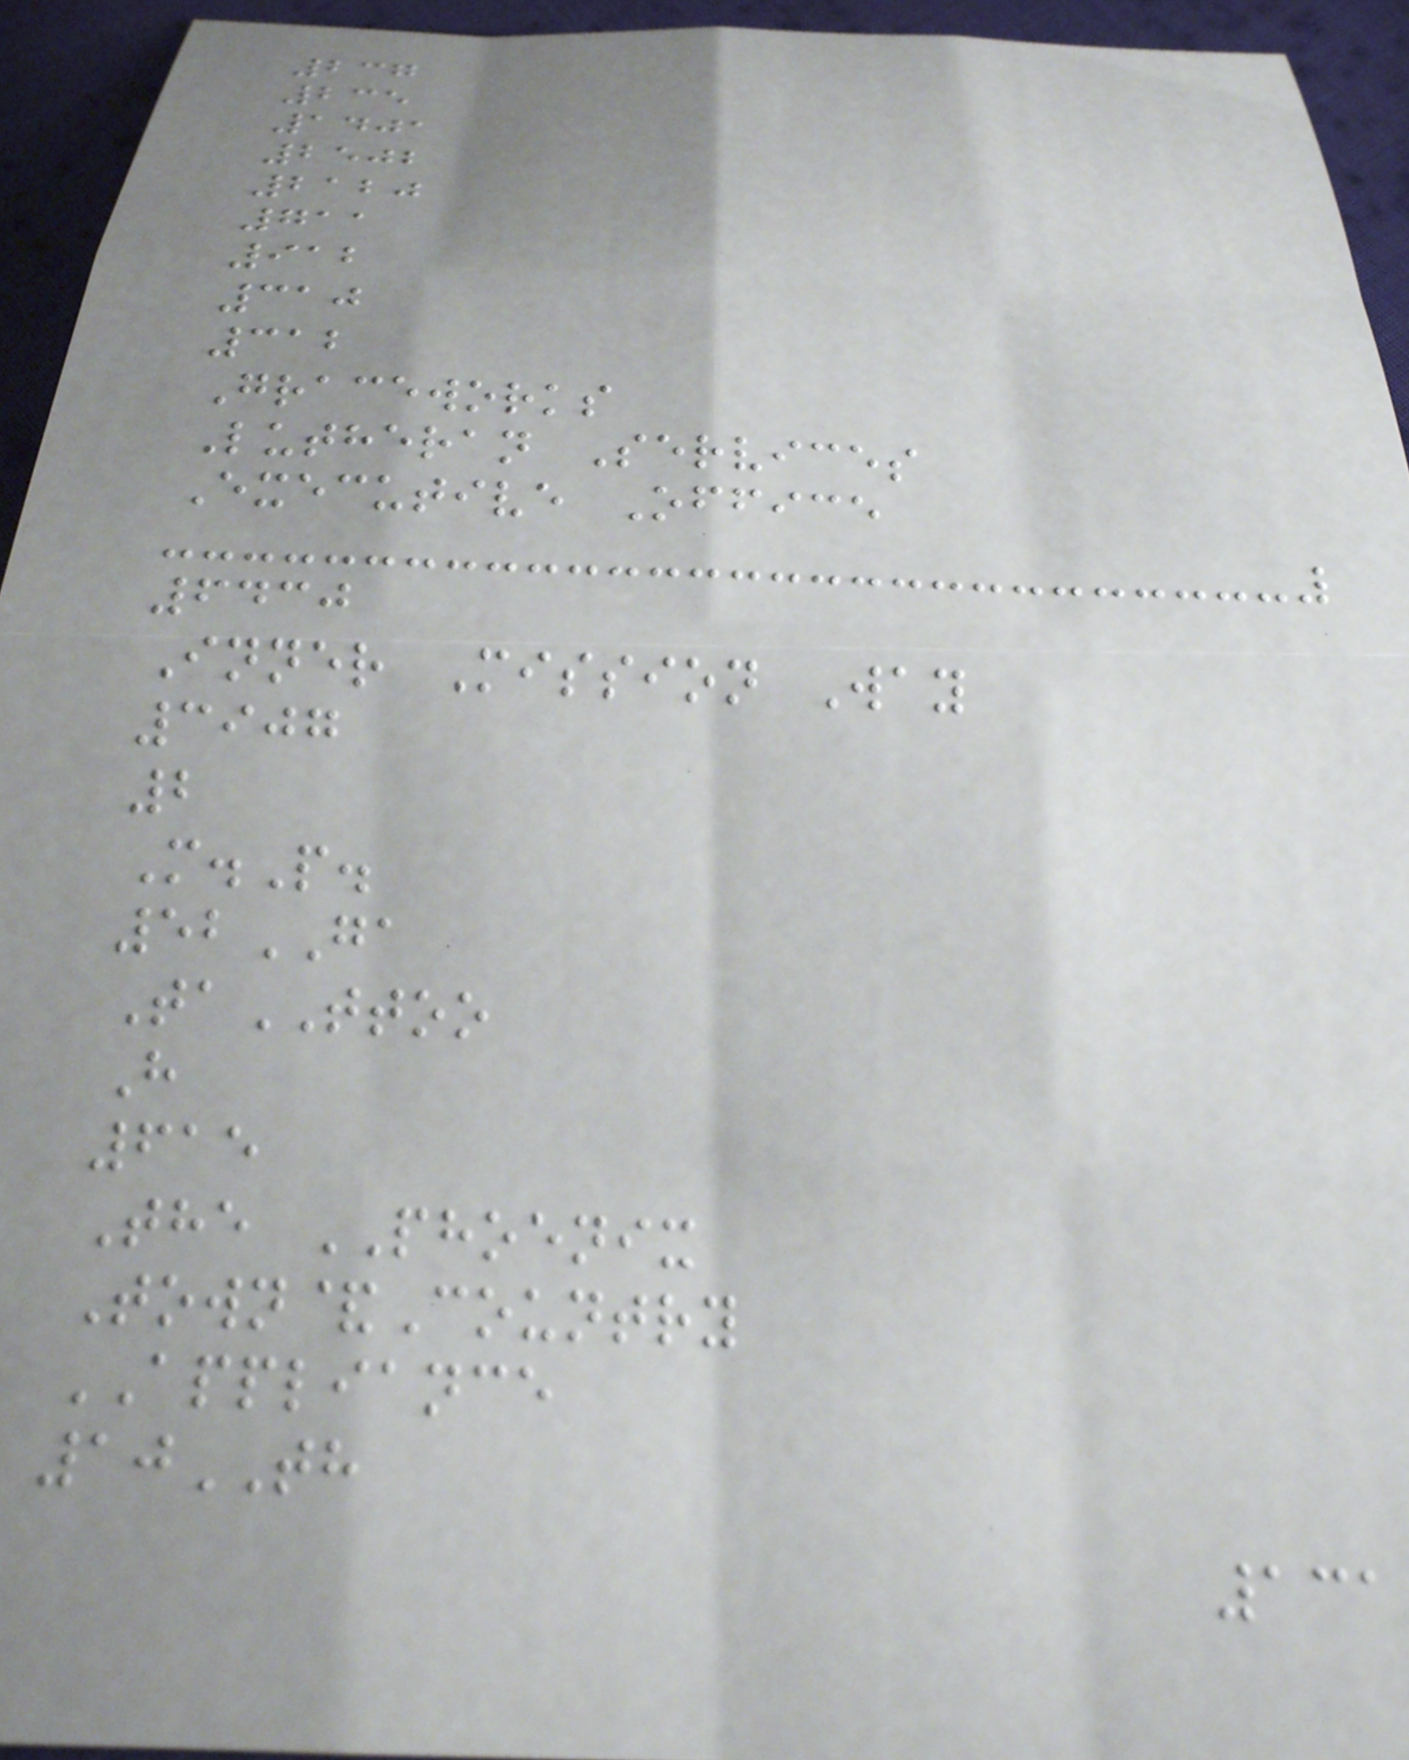237
235
1401
2502
2120
711
912
310
312
Graceworks
Lutheran Services
Executive Office
6430
Inner Mission Way
3907
2
M.P.
52GA
TaTTOO
H
615
The PHOENIX
Town&Country
APPLIANCE
10TH
131
